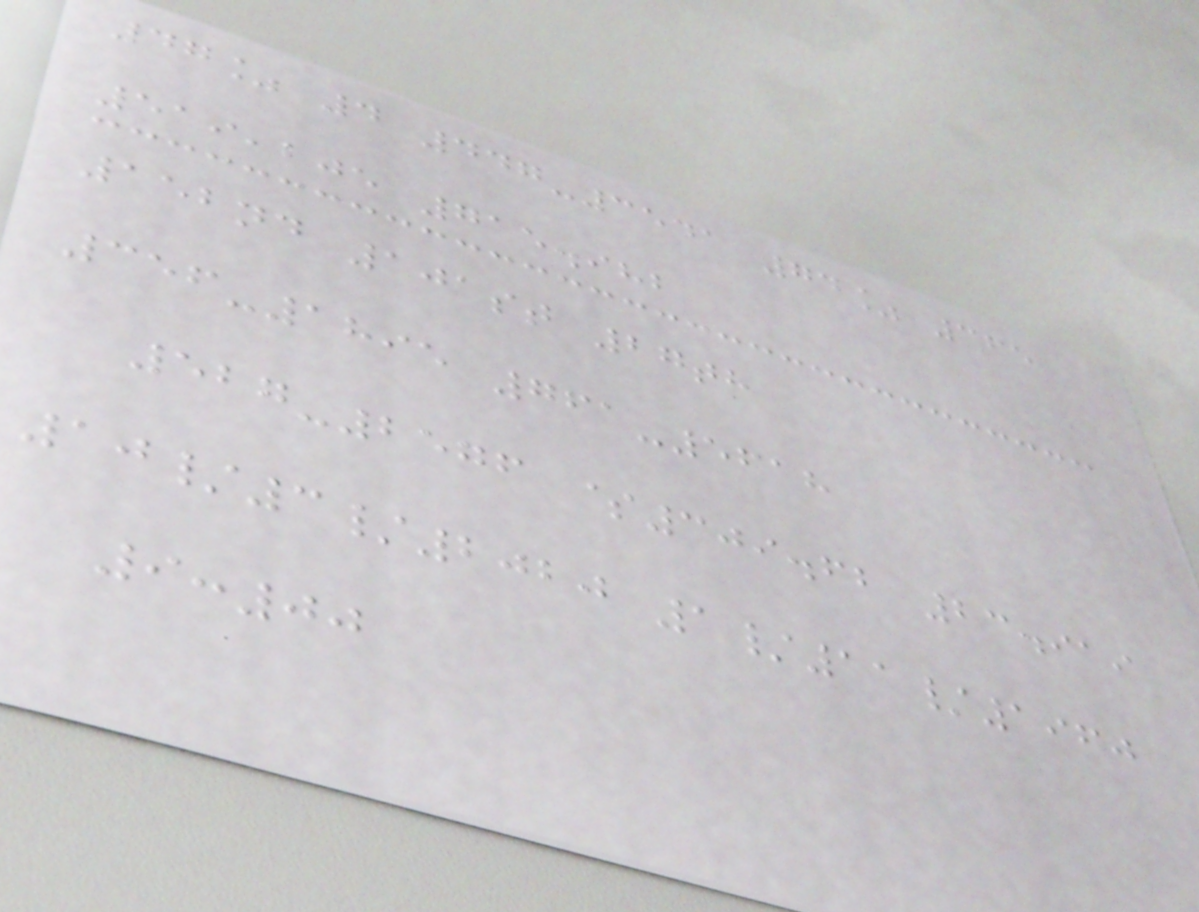47% 4 447-3541 74% 365
519,205 715.982
152nd 101st 27th
356-1895 761-5618
527-2576 $309.62 23.919
10/3/2020 1/11/1960
9:00
